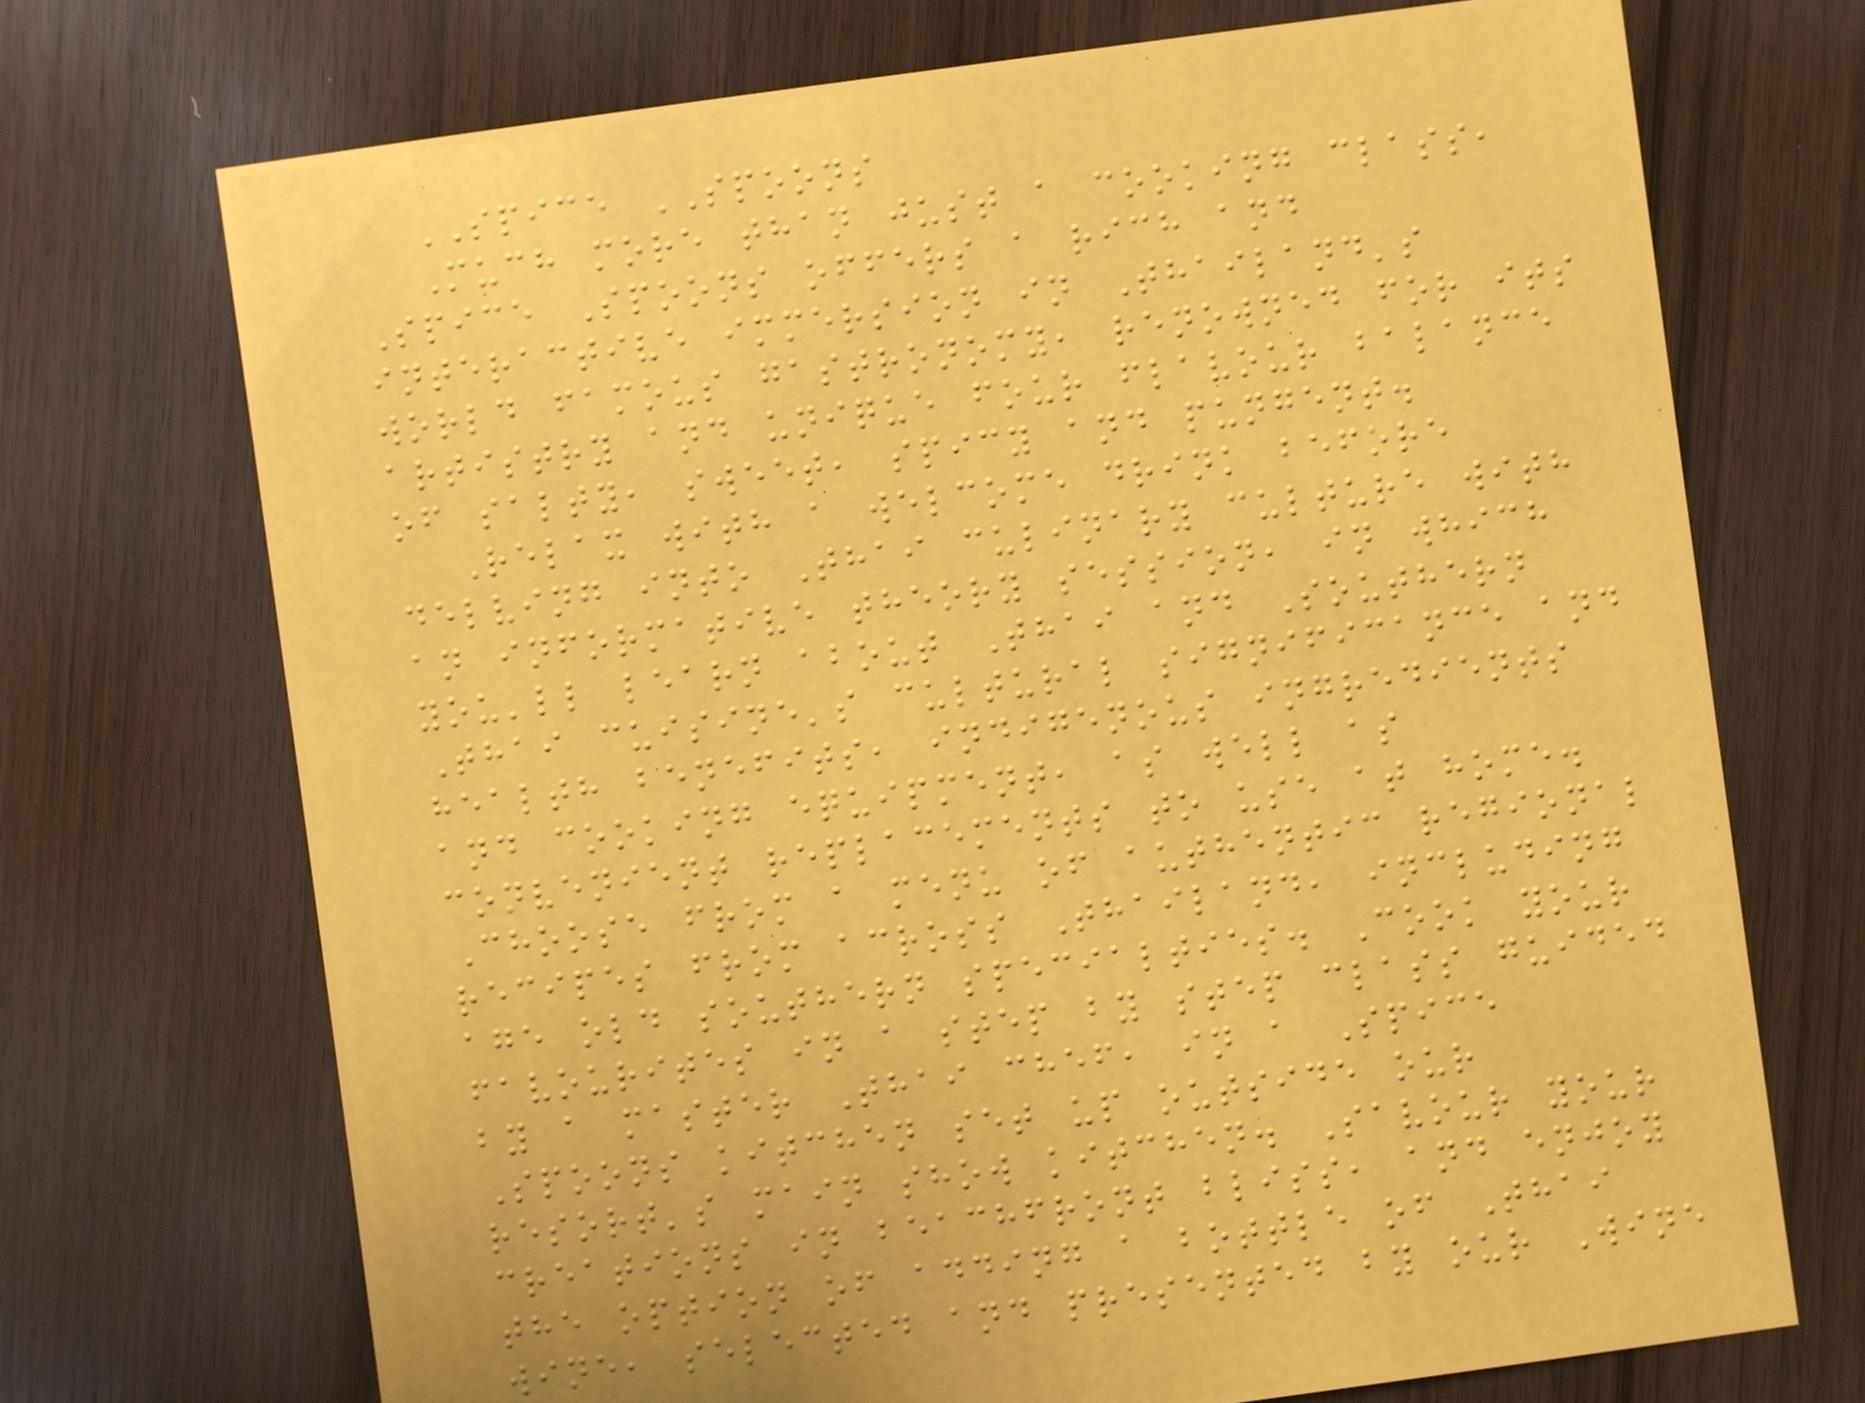SPICE SPOONS
Much more than just a cooking class,
Spice Spoons offers a rich and
interactive immersion in Thailand's
world famous gastronomy, renowned for its
artistry and unique four flavour balance
of salty, sweet, spicy and pungent.
Relax with a welcome drink before
delving into Thai culinary culture with
an informative theory session, in which
you'll learn about Thai and Southern
Thai cuisine's cultural significance and
health benefits, indigenous ingredients
and cooking equipment, as well as
convenient replacements to use at home.
Choose from a menu of authentic regional
recipes from across Thailand, including
age old southern specialties. Cook your
favourites in a step by step class guided
by a master Thai chef, in a Spice
Spoons kitchen set up outside our
resort's main show kitchen. Savour your
creations in beachfront bliss, and enjoy
the option of adding a bottle of Thai
wine, selected and presented by our Wine
